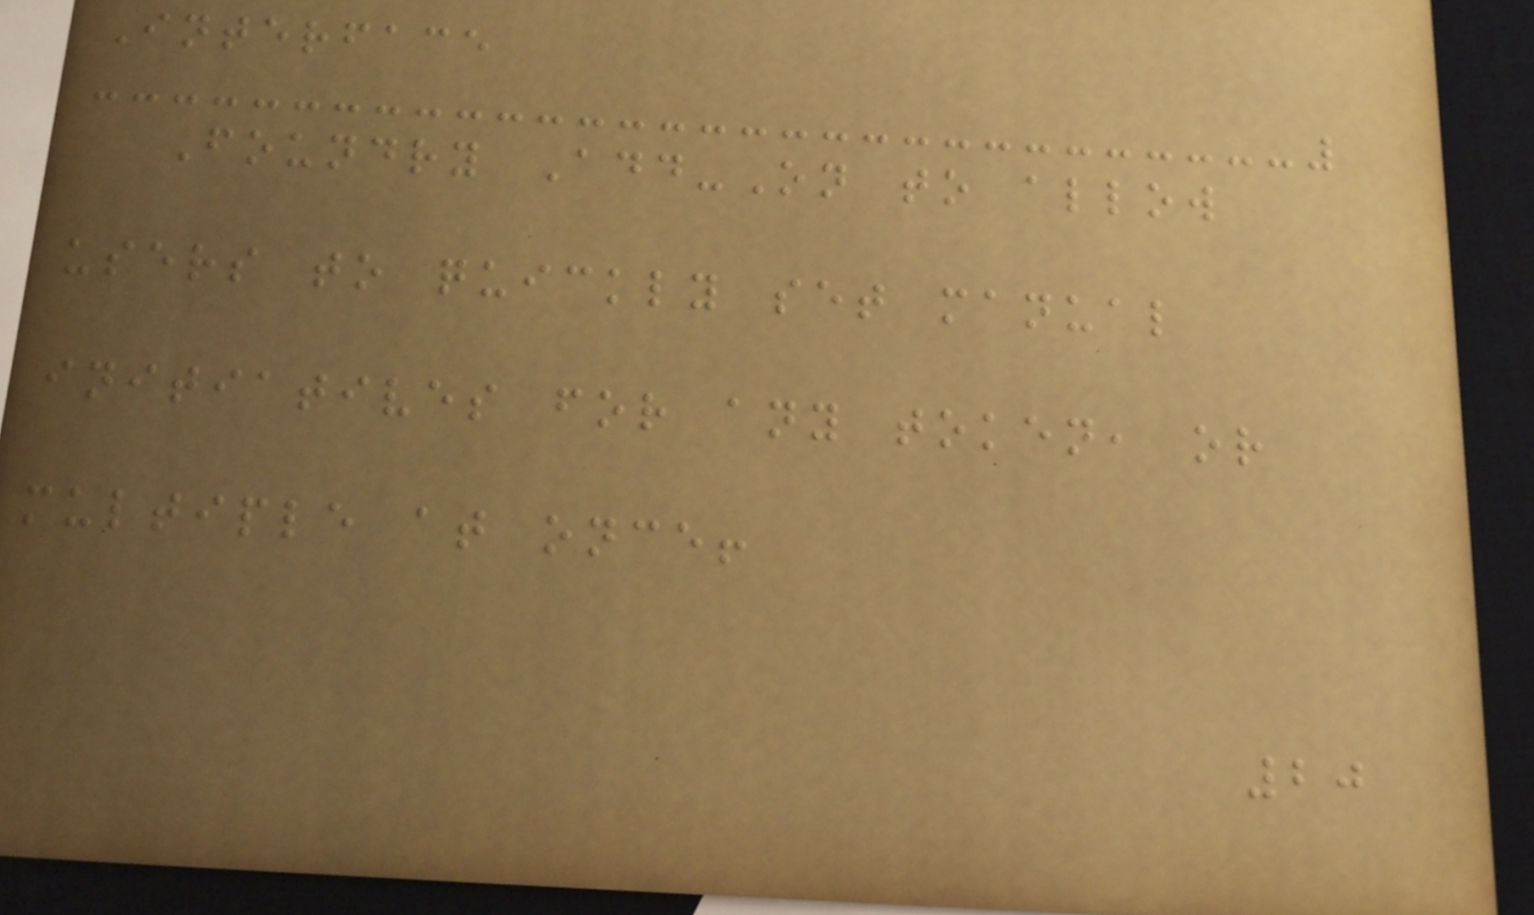Interface
Foundry Add-On to allow
users to quickly set manual
initiatives for any token, or
multiple at once!
20
